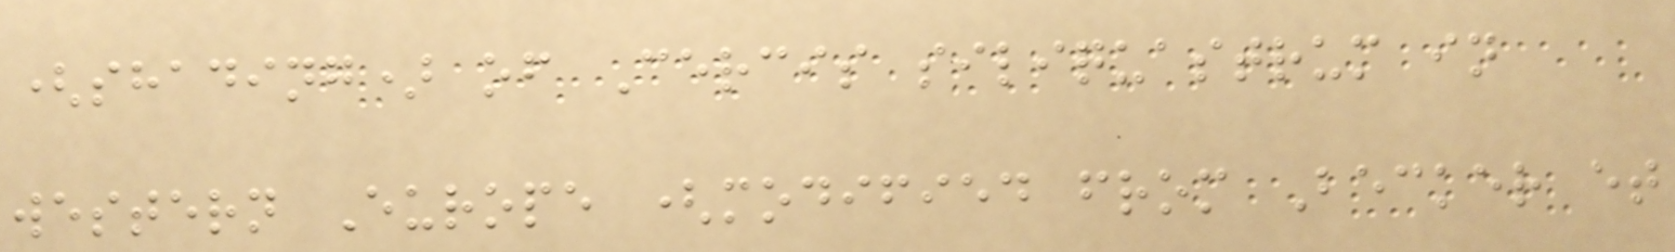(shading) of Cercis siliquastrum in
western Europe (modified from Becker et
